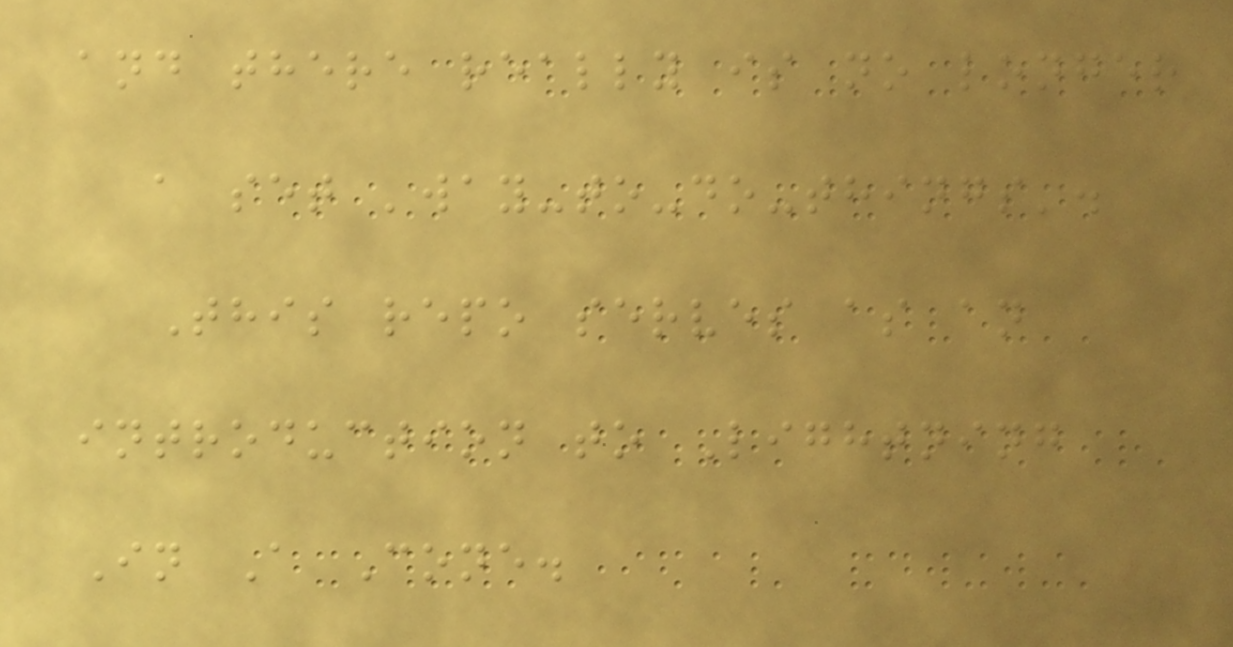and there really is no longer
a set 'way-to-do-things'.
This repo serves as an
introduction to Lightning
In A Cone.
